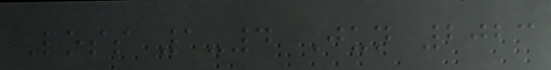Loss 1-4 Jun 2023
